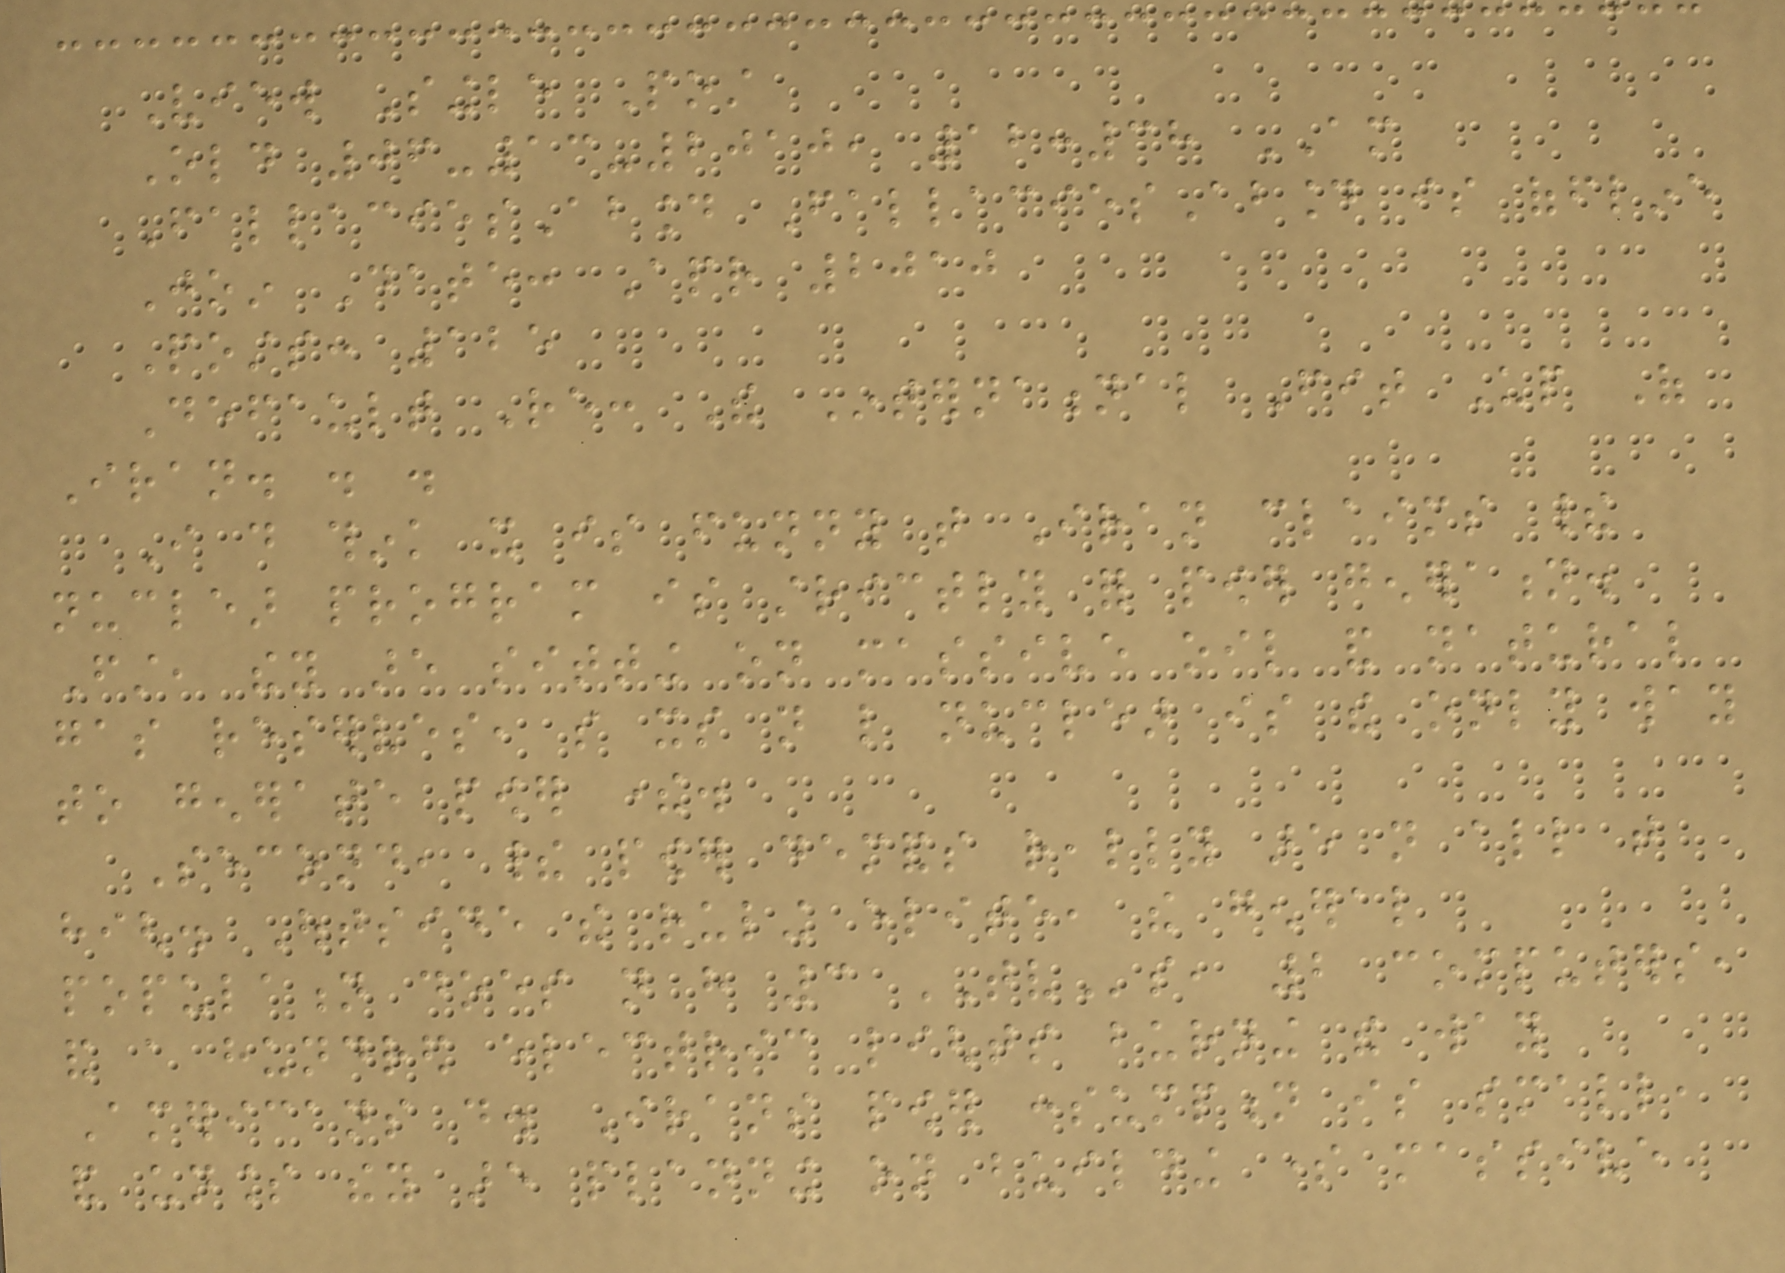View Single Post
Old 06-13-2010, 12:38 AM
FallaciesAbound FallaciesAbound is offline
Join Date: Apr 2010
Posts: 125
Default Re: The International Fit Up Of
Iran. . .
I do think it is funny that Iran claims their
nuclear program is strictly for power generation.
First, they are sitting on massive oil and natural
gas reserves, so its not like nuclear is the only way
to generate power there.
Second, their power demands really are not all that
high. Outside the ruling elite, the general
population does not have 3 TVs, 2 computers,
and a hundred electric lights burning the way
Americans do. Irans power consumption is small,
and unless they are planning on building some massive
